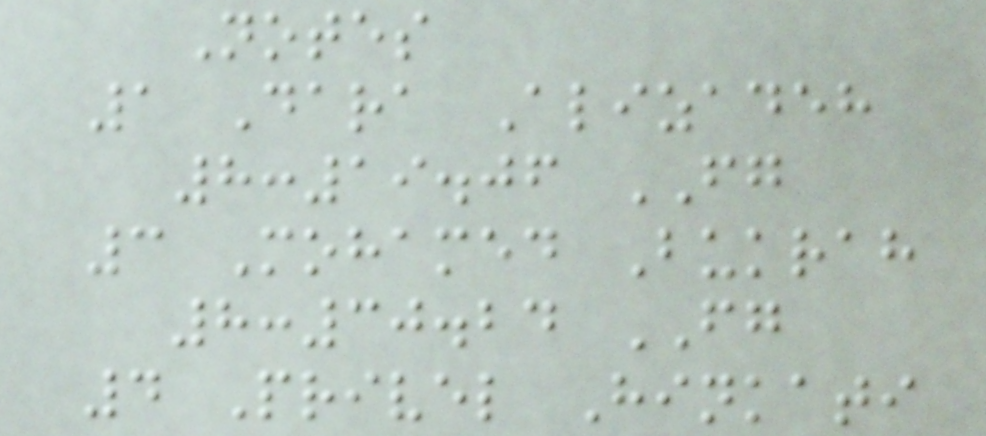Notes
1 Dara Alizadeh
8:19.06 FG
3 Mohamed Bukrah
8:30.24 FG
4 Privel Hinkati
